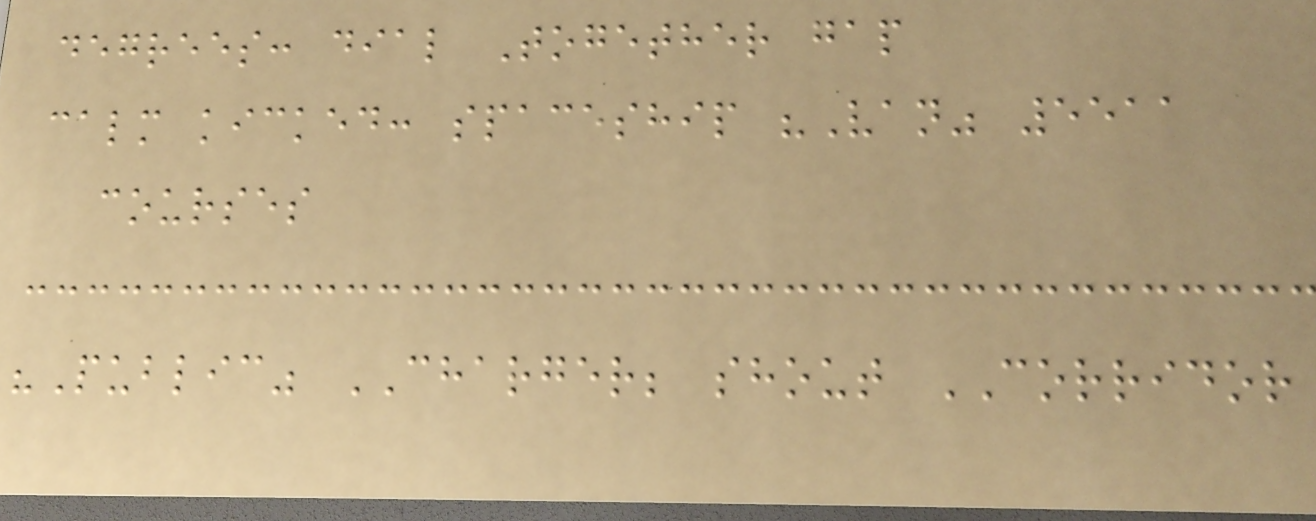degrees: dial Together gap
calm kicked: spaceship "Van" 5511
courses
"Public" CHARGER; shout CORRIDOR
